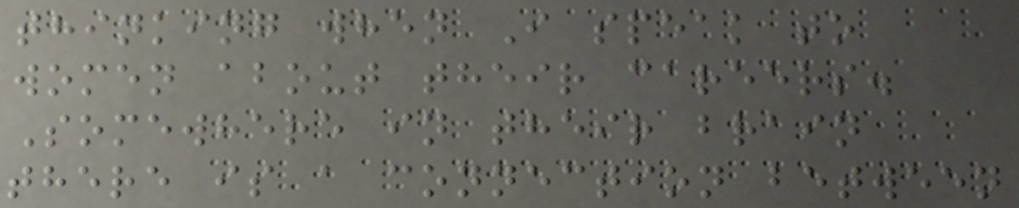thinking when I speak to
women about their careers.
Somewhere in their brain
there is a connection between
